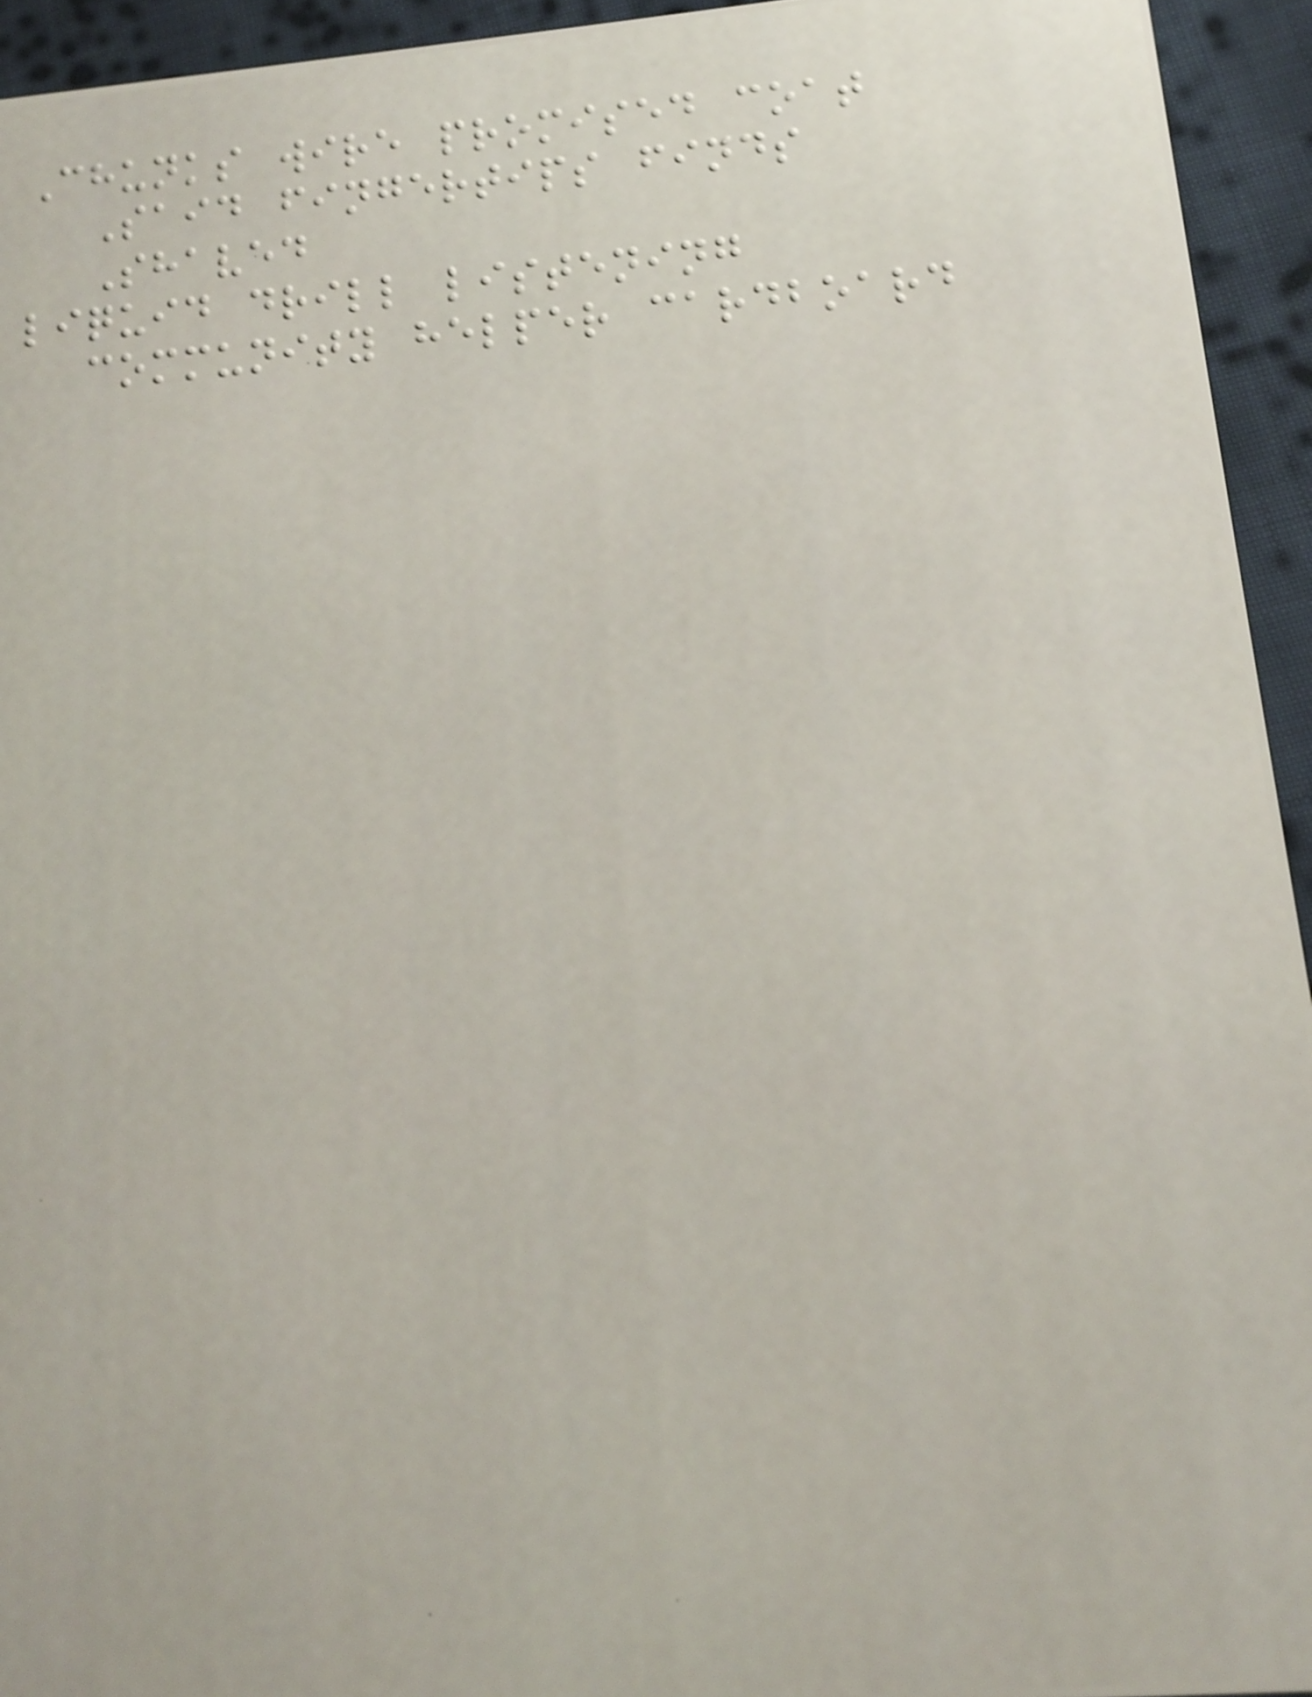Chunks wire promised coat
Said fingertips finds
Shaved
liquid drill listening
community helper cardboard
